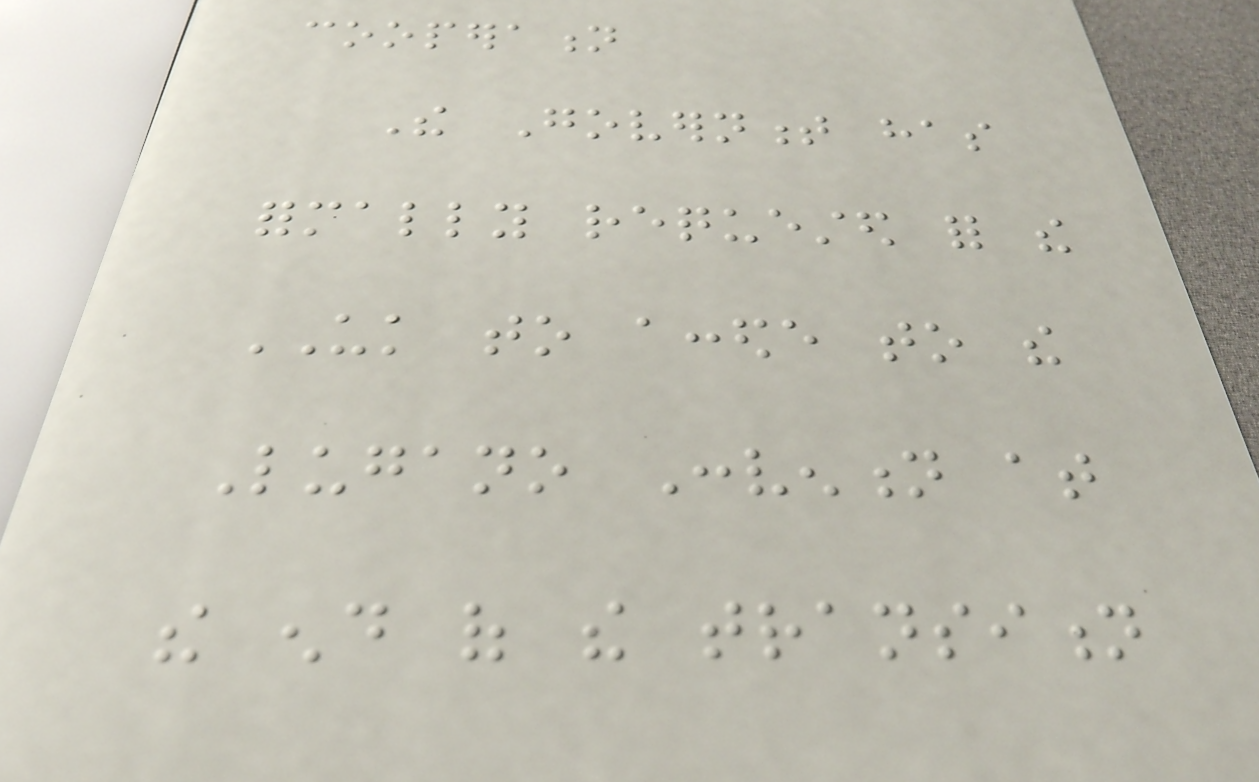cooperation
The Government has
formally requested for the
UK to accede to the
Lugano Convention at
the end of the transition
